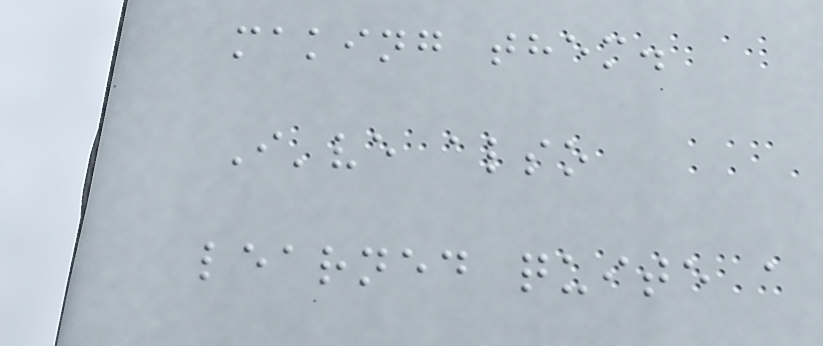making them.
I've also
learned quite a
